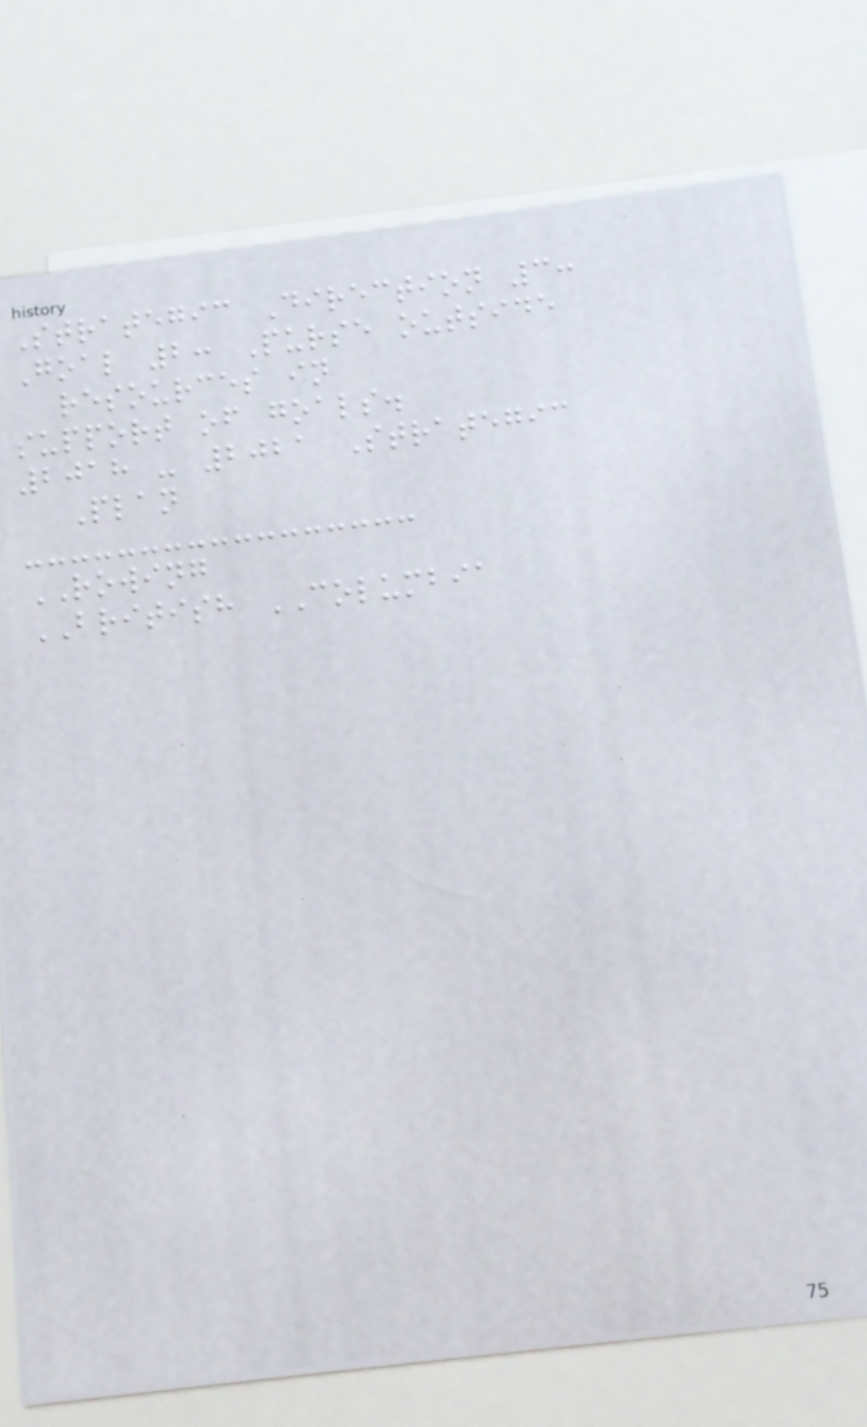Strategic Direction 3:
Goal 2: Purse outside
resources in
support of goals.
2018 - 2021 Strategic
Plan
ROWING
BRITISH COLUMBIA
